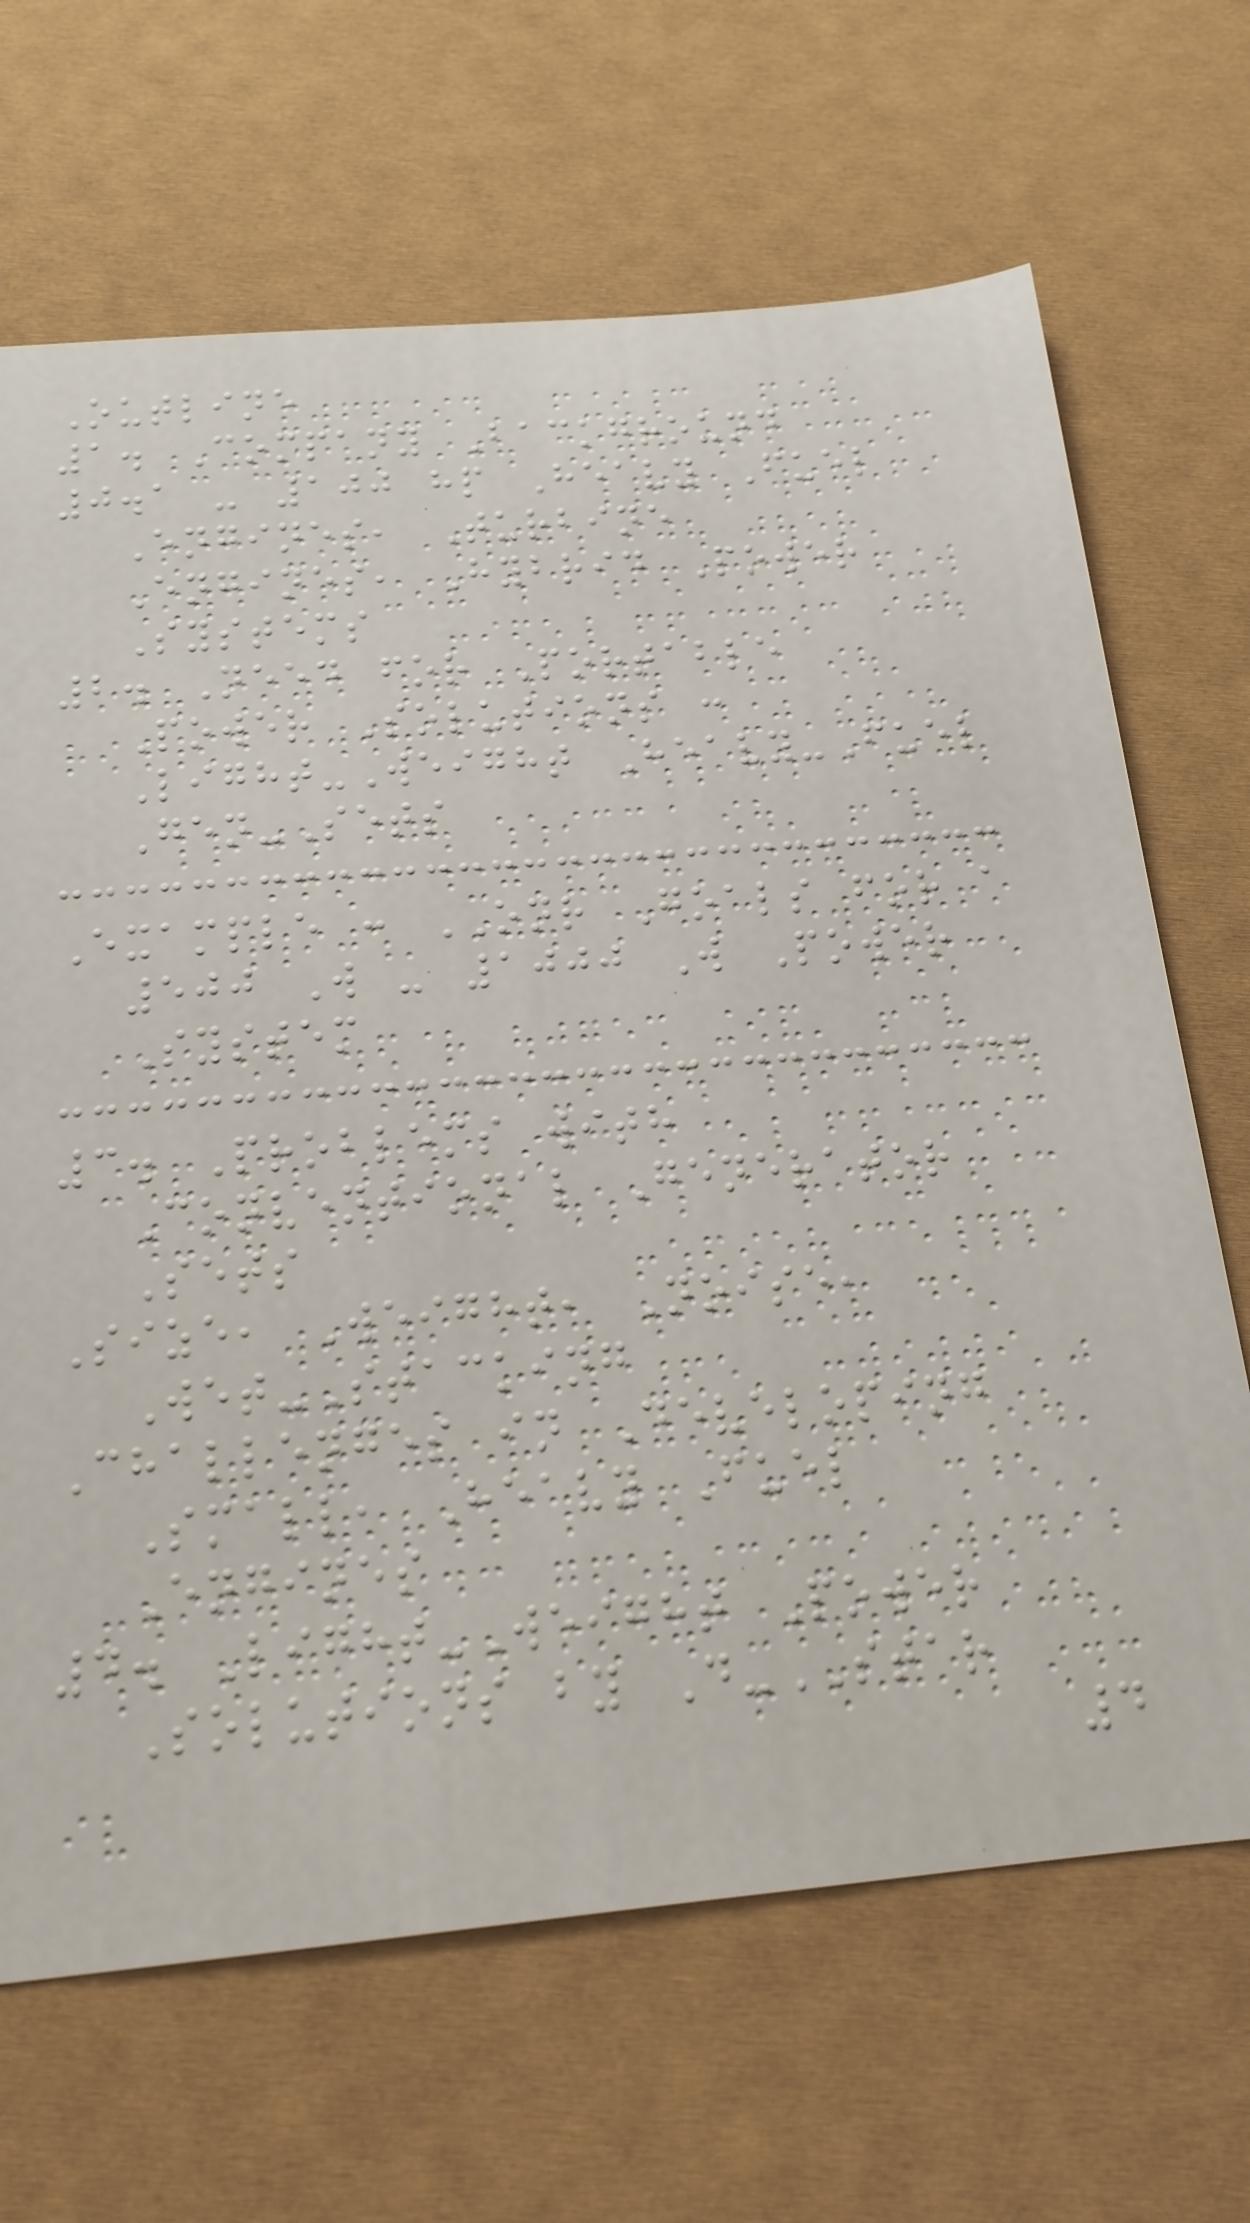Outline
1. Company Background
0.1 - 100 hp Heavy Fuel
Engines, Turbine
Engines, Hybrid Power
Systems
2. Need for Portable
Power Solutions :
Light-Weight Heavy-Fuel
Gen-Sets
Example : ONR Goals for a
500 W - 1000 W Power
System
3. Problems with
Conventional Generator
Sets
Size, Weight, Noise,
Wet-Stacking
Challenges in Developing
Small, Heavy Fuel
Engines
4. Light-Weight Power
Solutions by D-STAR
4
